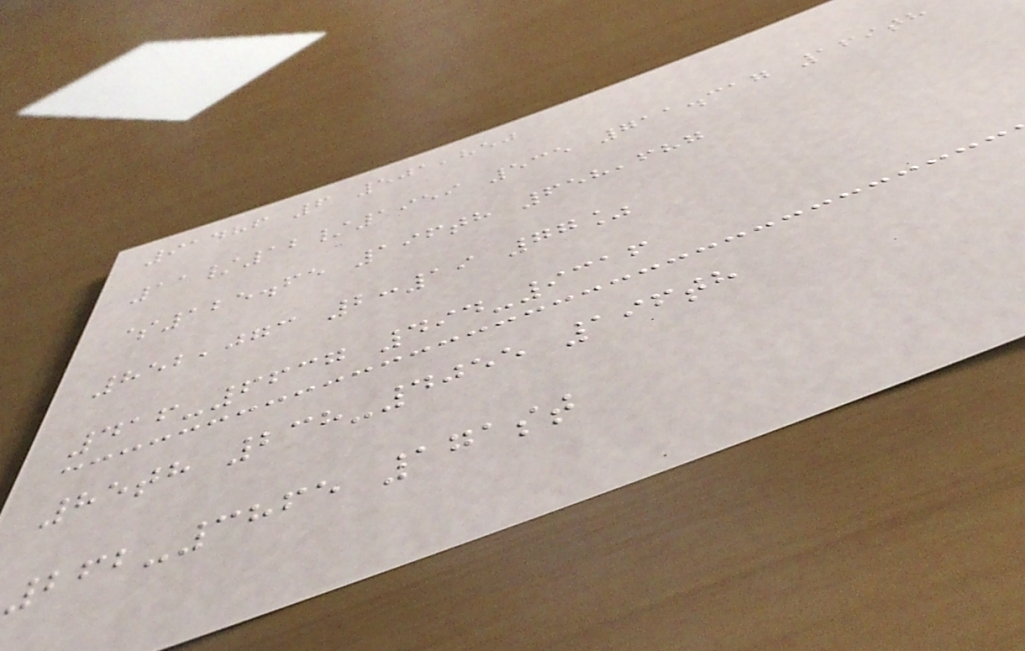91486 6 501,850
11/12/1959 535 711.317 169th
$125.65 196th 658,687
852,073 2:19 77%
416-6637 494-9316
85th 238-4055 196th
262-3865 171st
